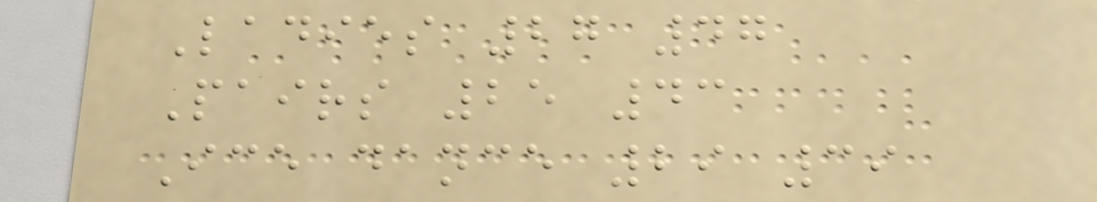Ladies 27 47
Pairs 25 43
Ice dance 29 39
